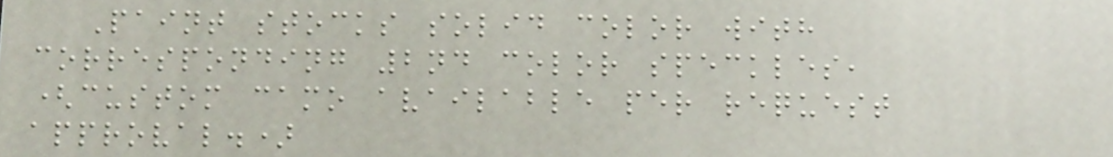Paint stocks solid color with
corresponding 2nd color speckles,
(custom camo available per request
approval.)
